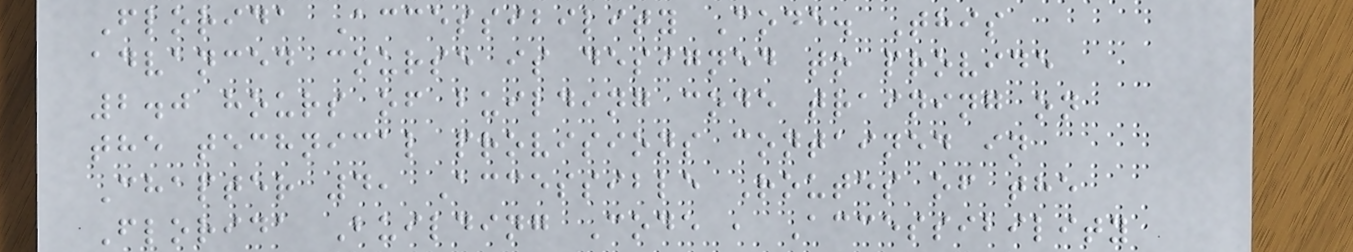Florida Accessibility Code. This
advanced course is designed to provide
2.0 hours of building code training on
the technical provisions contained in
Chapter 4, Accessible Routes of the
Florida Building Code , Accessibility
